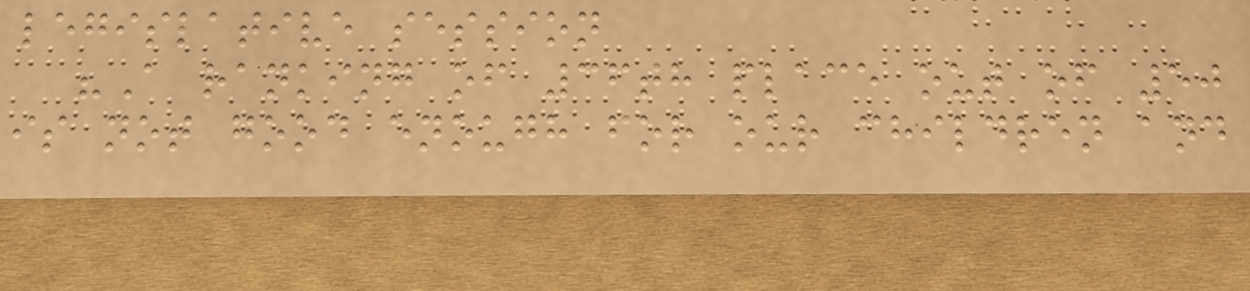legislative session
"A ranking of 36th place out of 50
is not good enough for our children and
